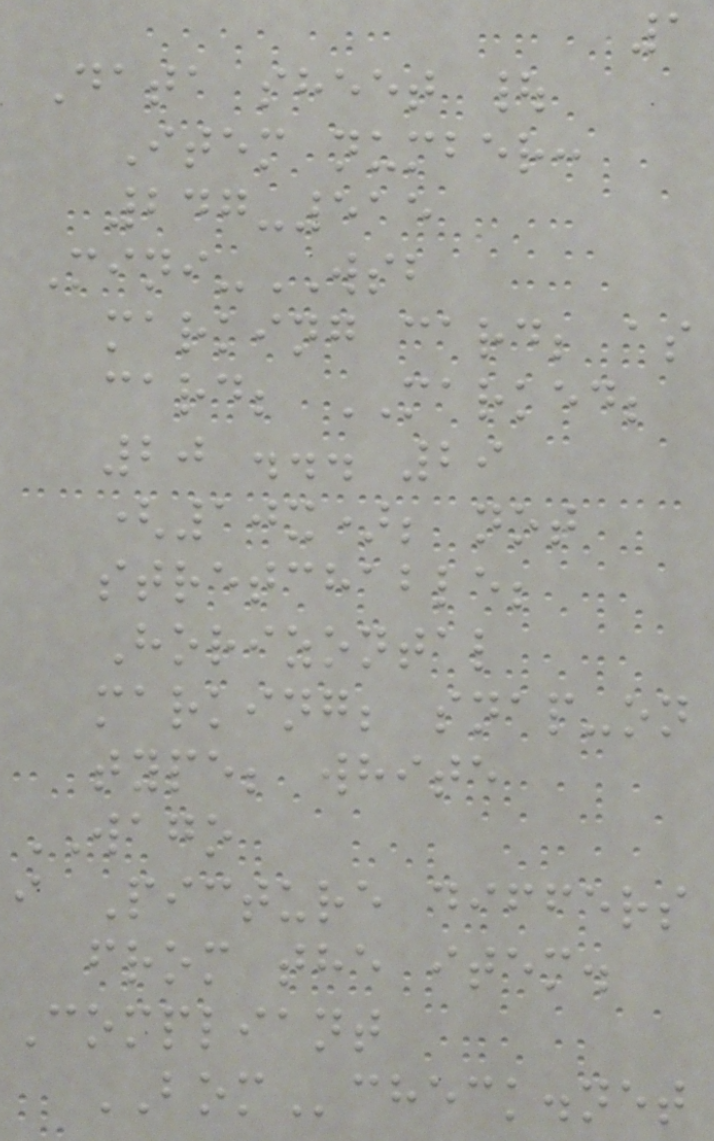1
Data sheet |
Item number:
247-515
Mini-WSB
marking card; as
card; MARKED;
20 ... 29
(10x); not
stretchable;
Horizontal
marking; snap-on
type; white
WAGO
i Picture differs
from the item.
Compliant
BOMcheck.net
